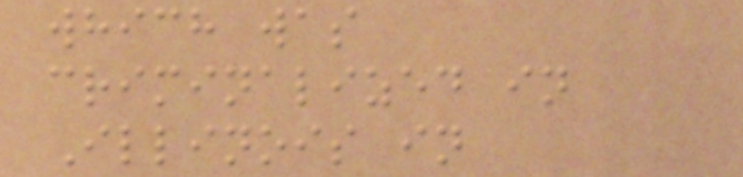which was
criminalized in
Illinois in
